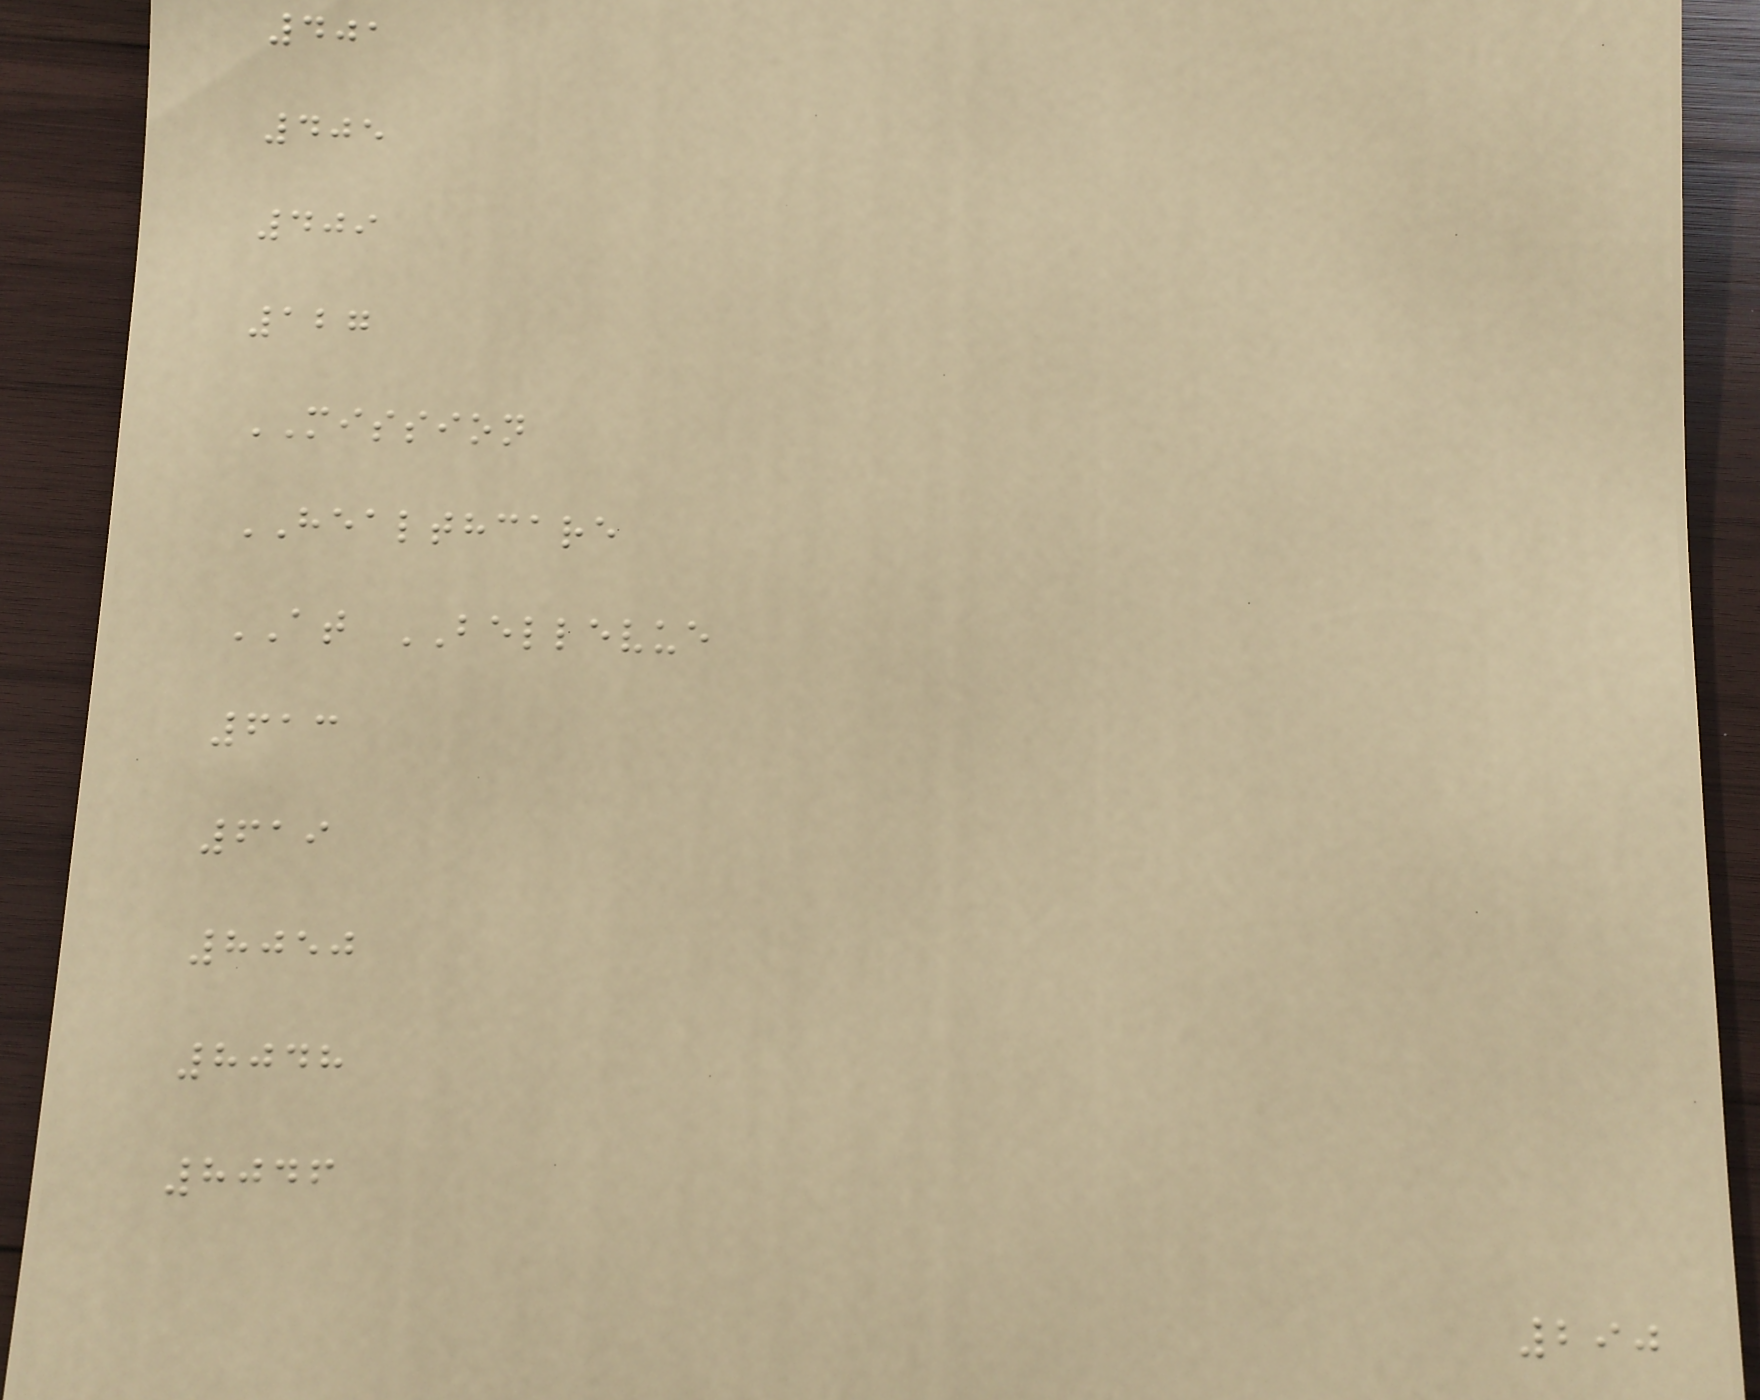401
405
409
127
MISSION
HEALTHCARE
AT BELLEVUE
613
619
8050
8048
8046
290
